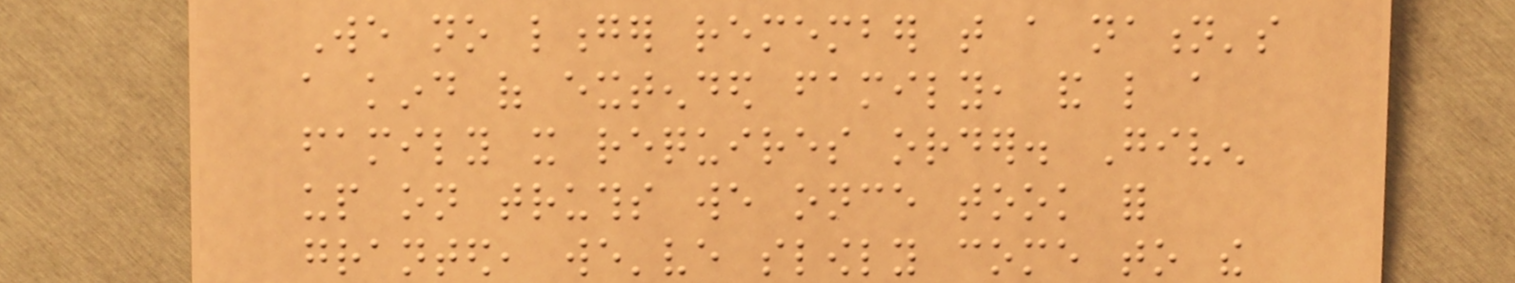We no longer remember that a nation's
a kind of extended family, and like a
family it requires order. Given
up on truths we once took for
granted, we've slowly come to the
